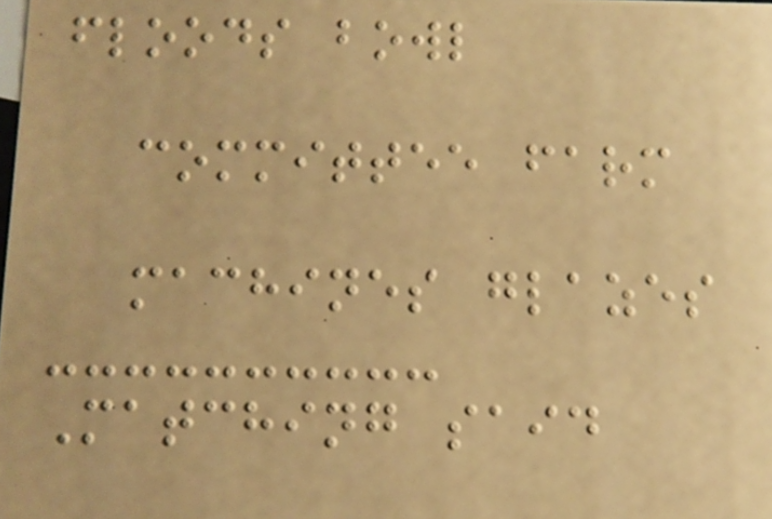floods bowl
committee farm
machines glazes
Matching said
